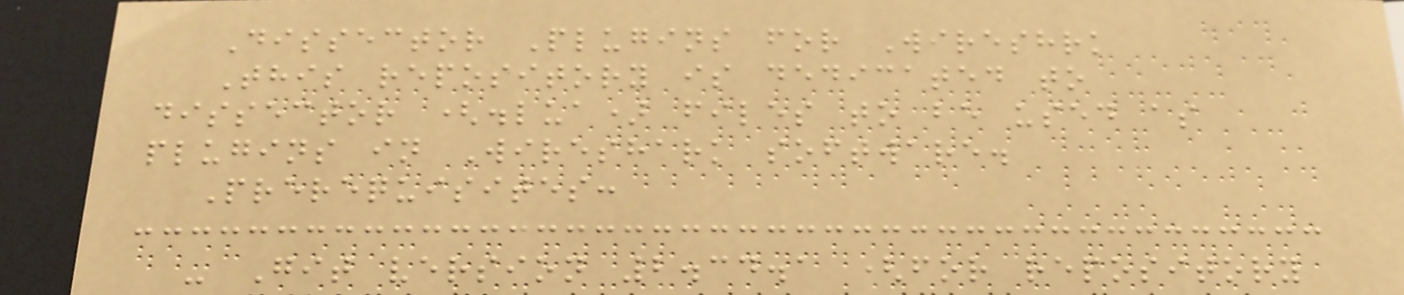Dissector Plugins for Wireshrk
This repository is dedicated to
dissector (.lua) files to be used as
plugins in Wireshark software.
Prerequisites:
- Git version 2.34.1 (for repository
